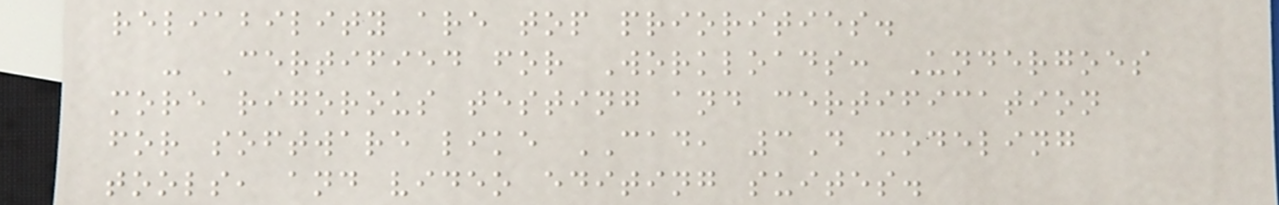reliability are top priorities.
- Certified for Workloads: Undergoes
more rigorous testing and certification
for software like CAD, 3D modeling
tools, and video editing suites.
